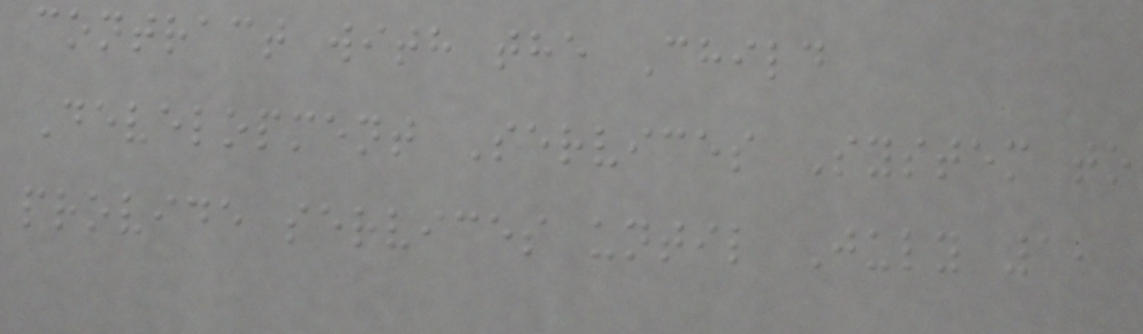contract with the Child
Development Services System to
provide services until July 1,
